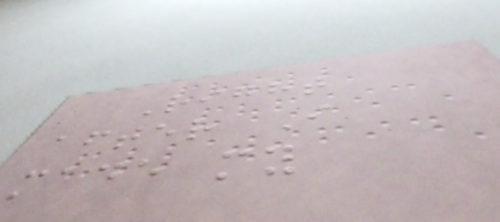Right
after I
made my
